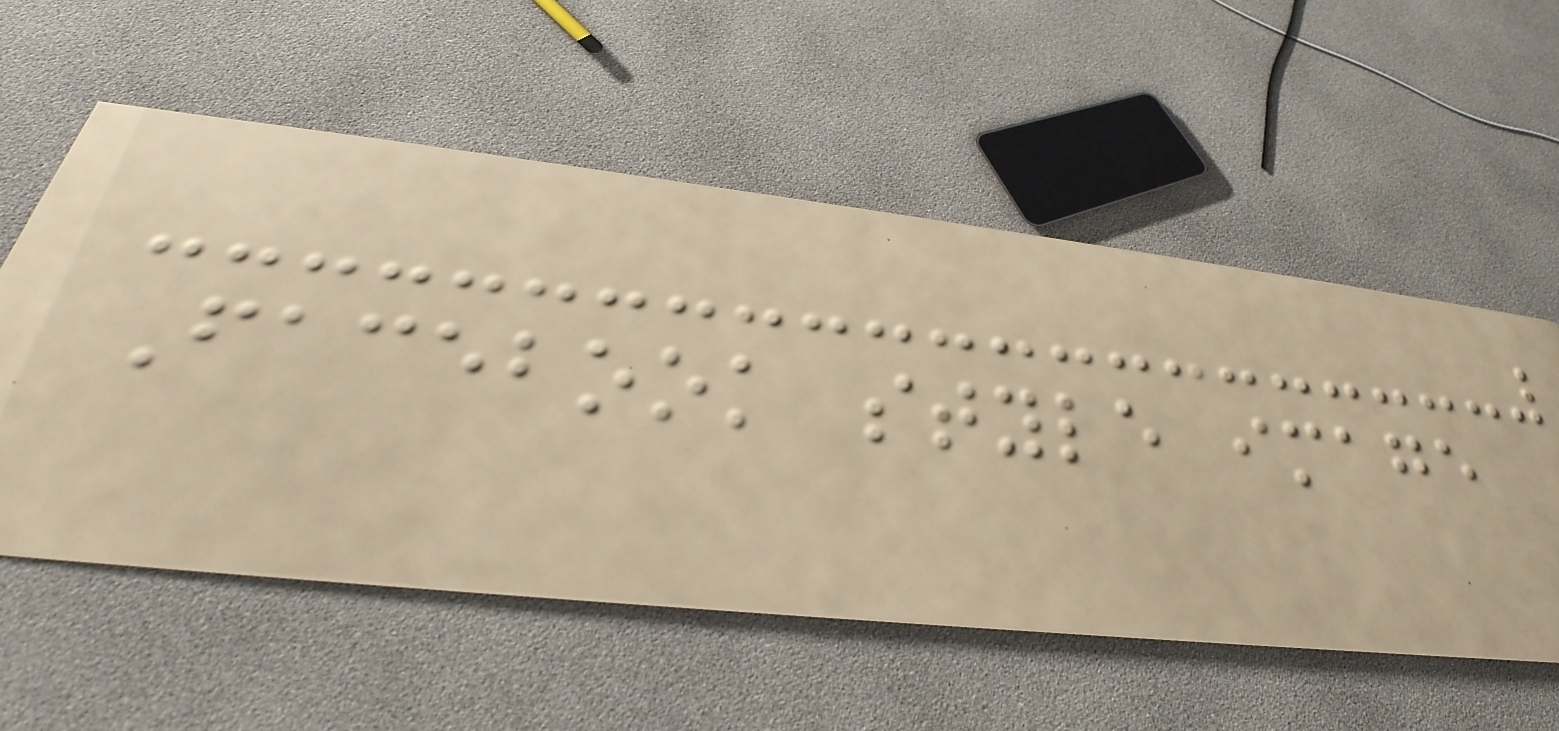Facebook style image
